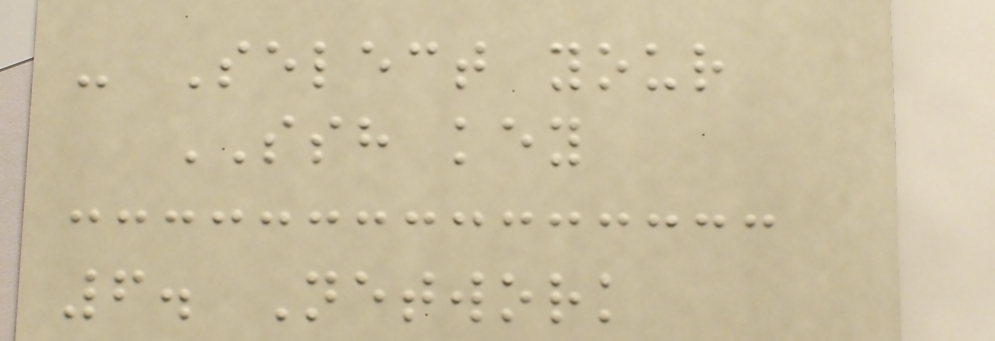- Select your
SSH key
6. Network
